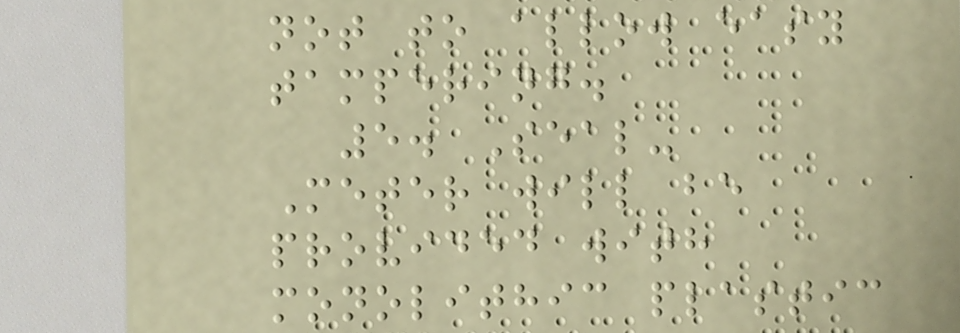not to allow easy
tampering.
5. Seal-
Meter will be
provided with
monolithic plastic
